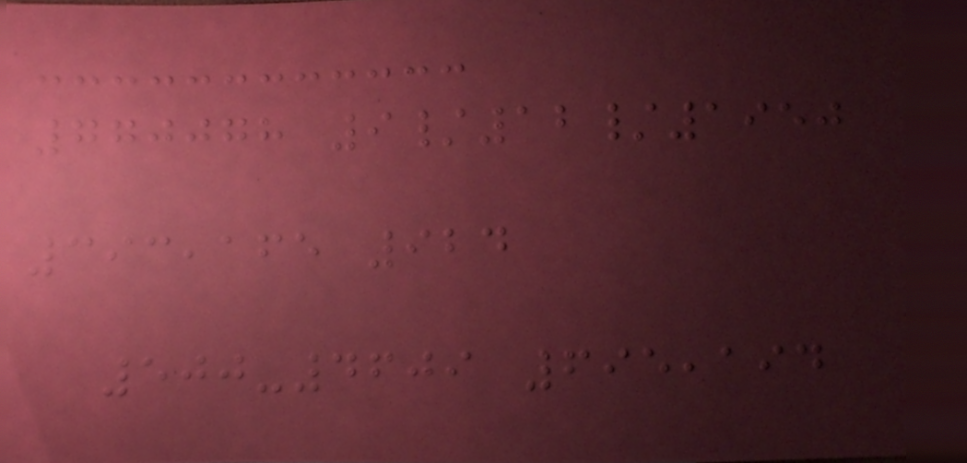770078 9/12/1950
393,165 924
500-4609 695,194
